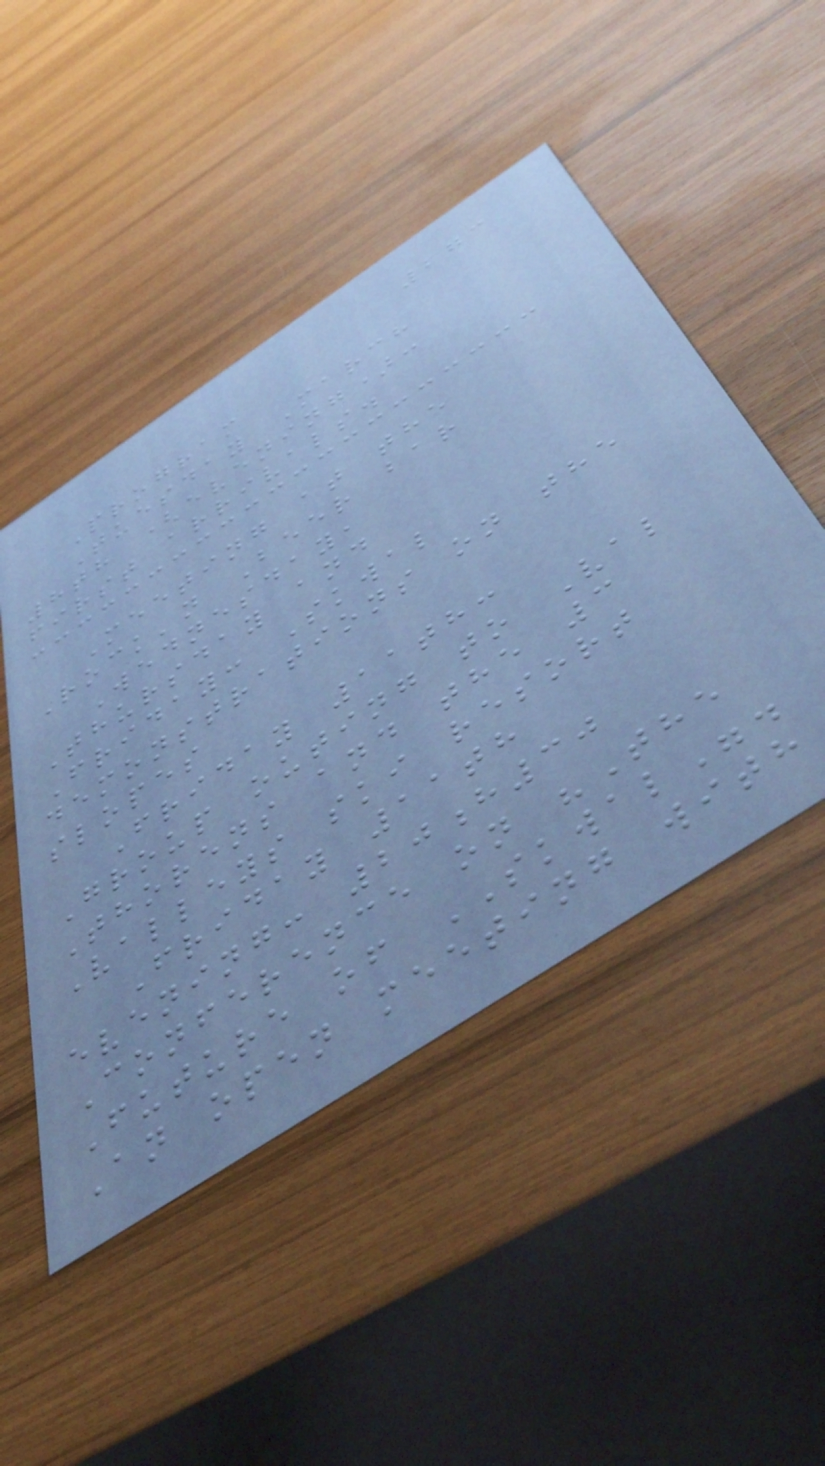273
Program
Tuesday March
8th (evening):
first arrivals.
Meeting at the
Rock'n Beer bar
Wednesday,
Thursday and
Friday: Skwal
demonstrations on the
slopes
Friday 11th:
Group outing to Val
Thorens and the 3
Valleys ski resort
Friday 11th
evening: 20h30
Conference on "The
Future of SKWAL".
An open meeting with
